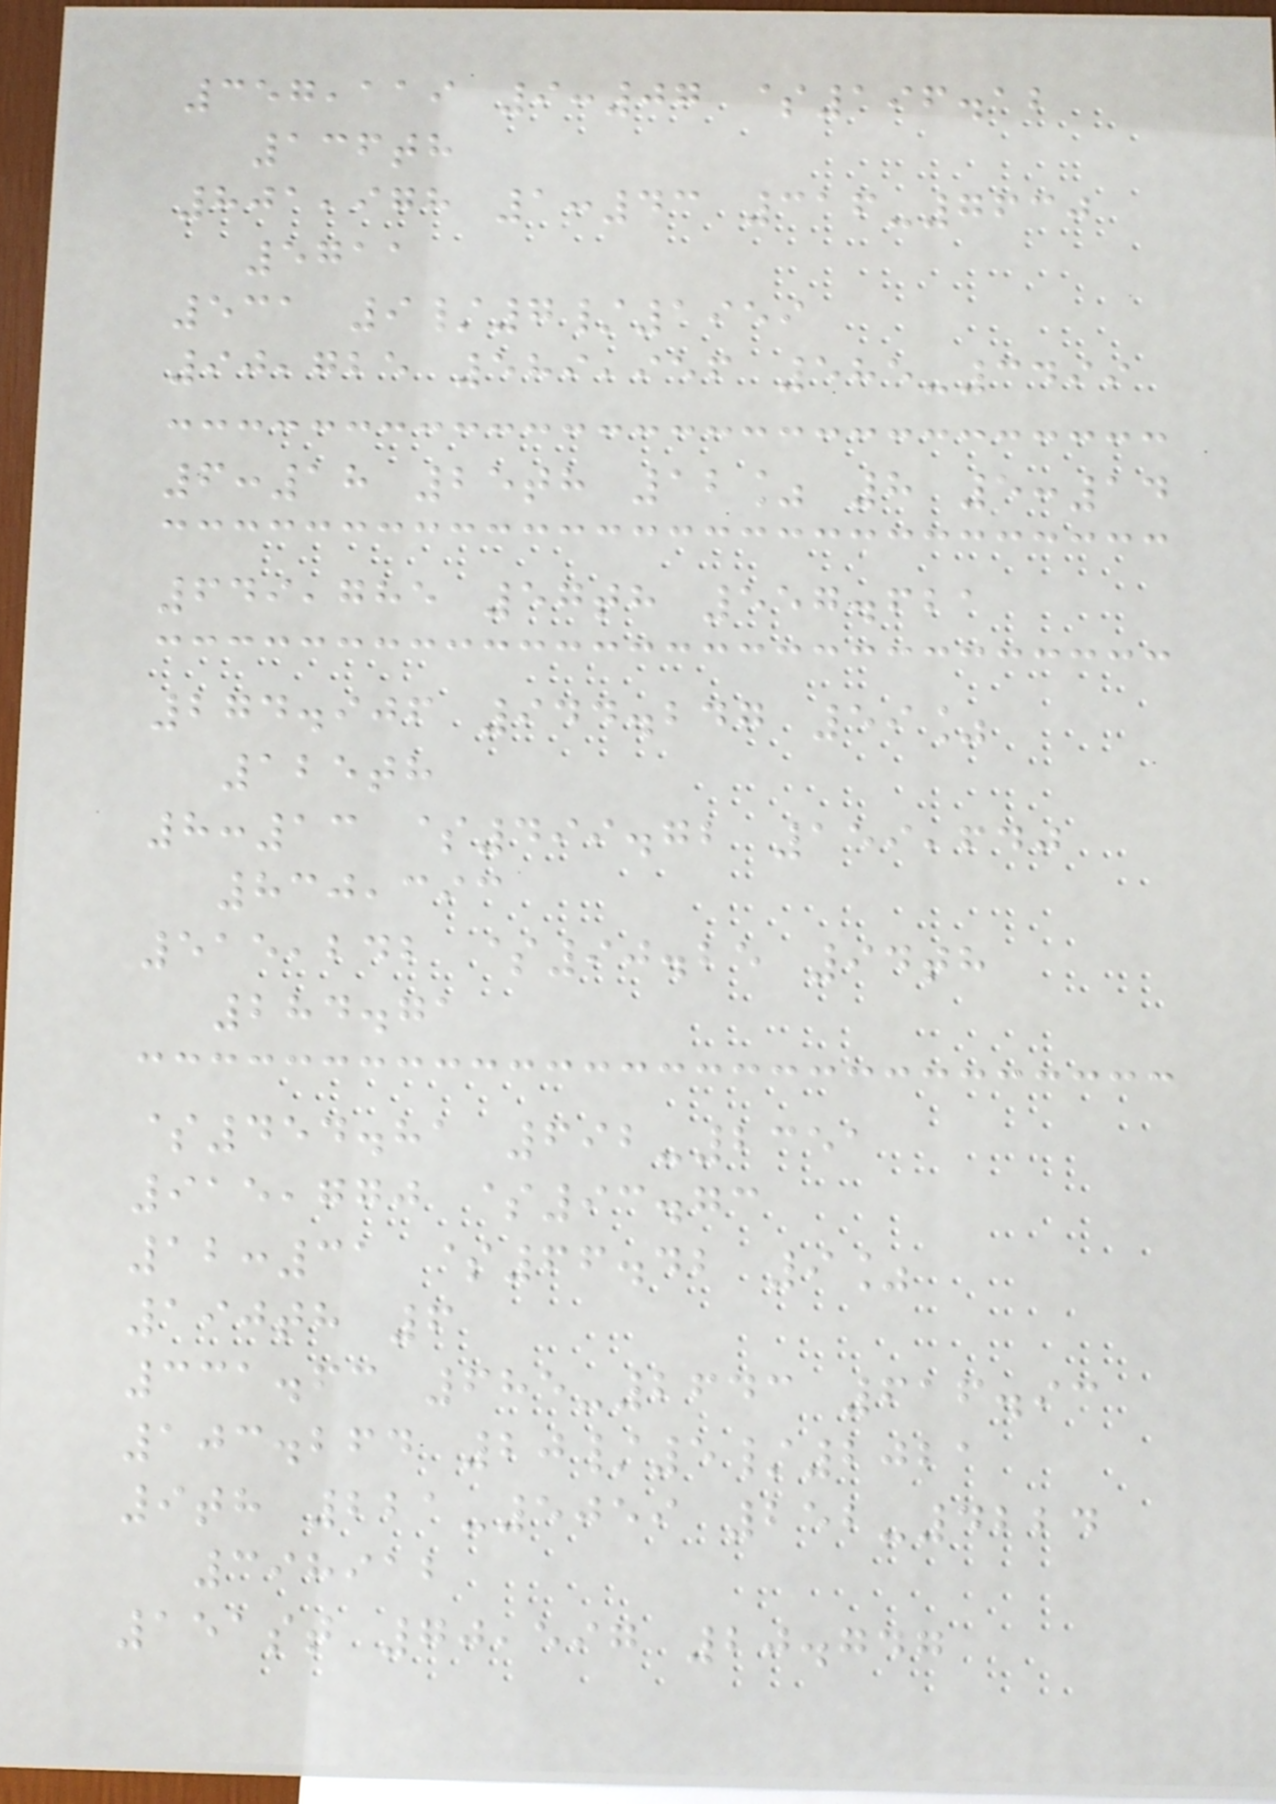357,119 9:07 $196.12
136th
801,978 1:43 316-7630
5711
531 9/7/1959
90,725 589,956 585-3499
6:18 25th 12% 8 5:14
649,785 57th 557.621
274.906 944.247 59%
125th
8:13 $499.72 159,640
830,393
515,242 $90.25 94th
284.71
$454.81 692-2351
915,770 $93.73
12:31 $66.42 9%
190th 6
331.63 685-2643 616.93
103.264 20/5/2021
9th 221-5059 252-4224
398912
151st 70,597 20.747
